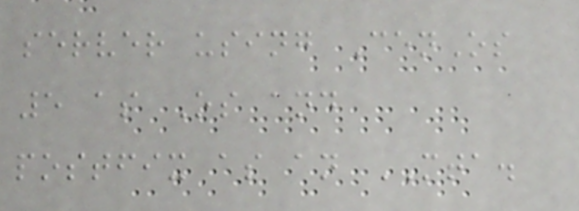server using CenOs
5 as Os and
postfix as an MTA.
